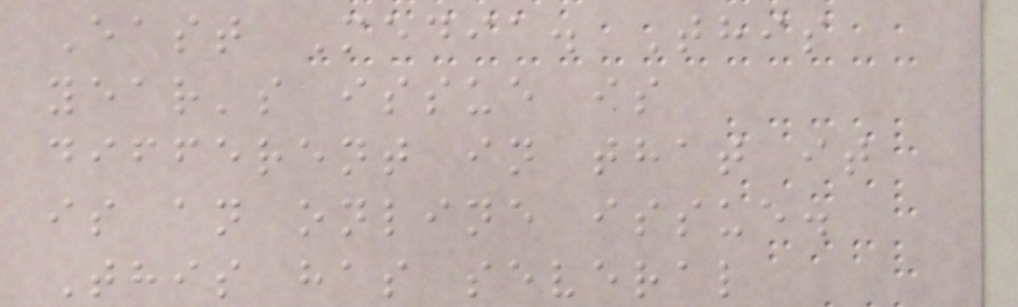East Media. This
year's issue is
different in that it
is an online issue.
This has several
